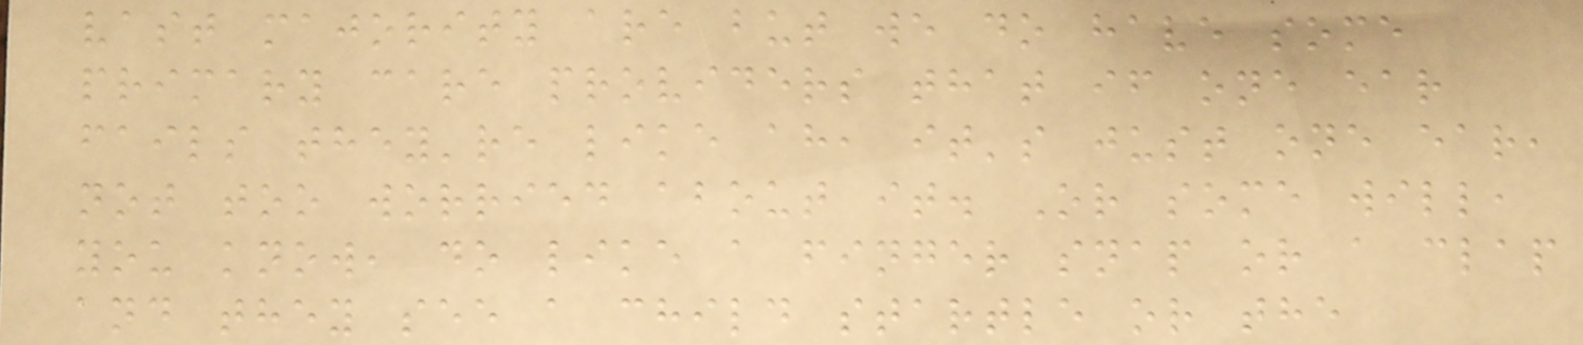vast majority are but we do have some
primary care providers that if one ear
fails they're like ah, it's just one ear,
not too worried about it. Or some will,
you know, do like a finger snap or a clap
and they see a child startle or the
